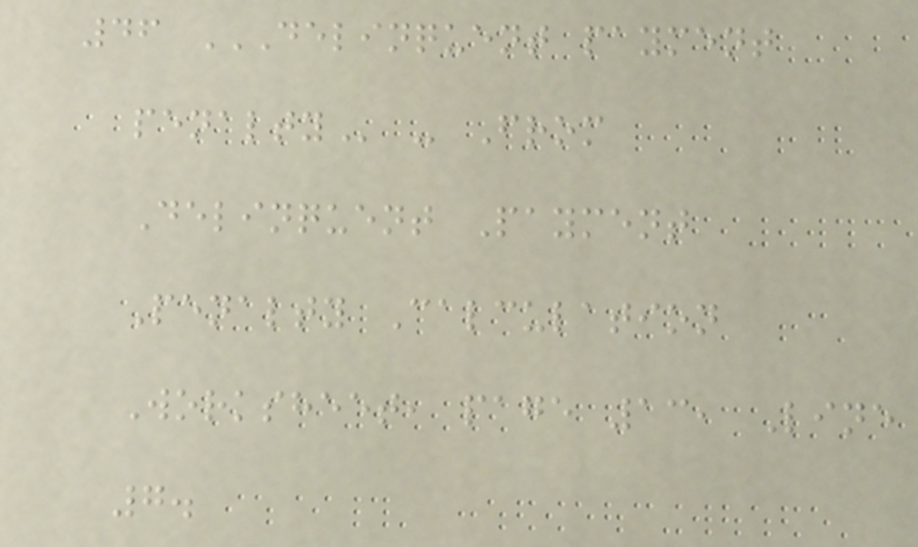46 DELINQUENT PAYMENT
PENALTY - From
Delinquent Payment
Penalty Calculation
Worksheet, page 13, Line
7.
